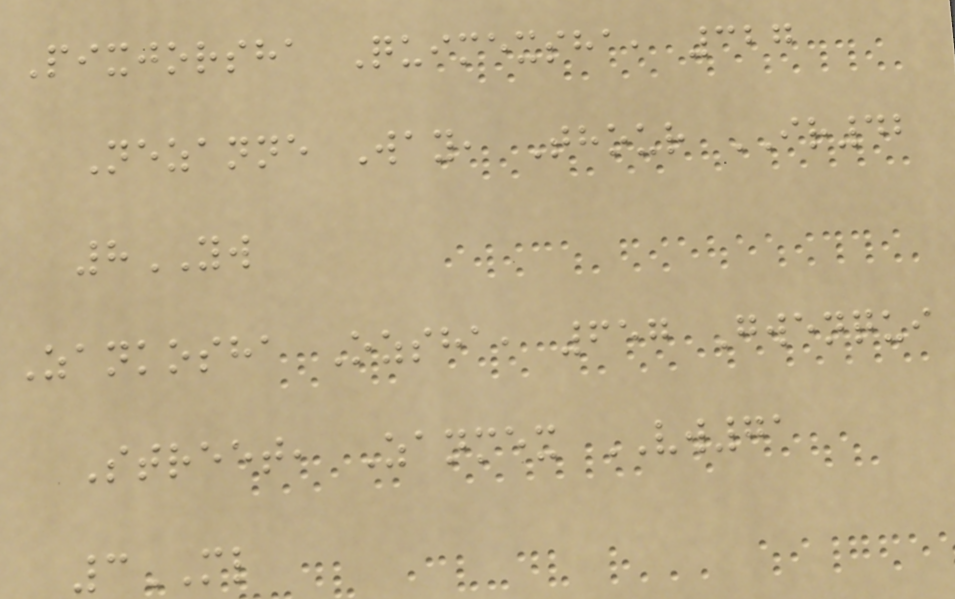Pixjorsha Quimexsha, 327
Nezanne Way, Thour IR42
8YW
Zankosha Ozsha, 657 Gwenqui
Street, Zanmex VW71
3ML
